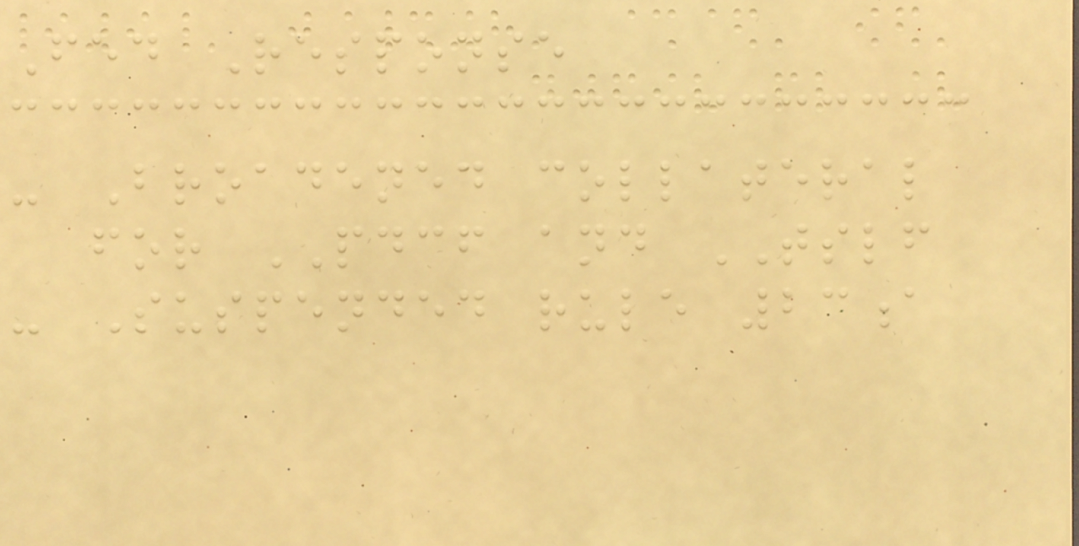Fed Response
- Broadened collateral
for PDCF and TSLF
- Suspended rule 23a
